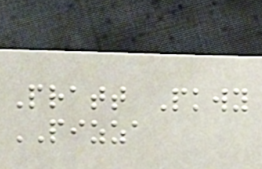Pratt Pkwy
PIZZA
